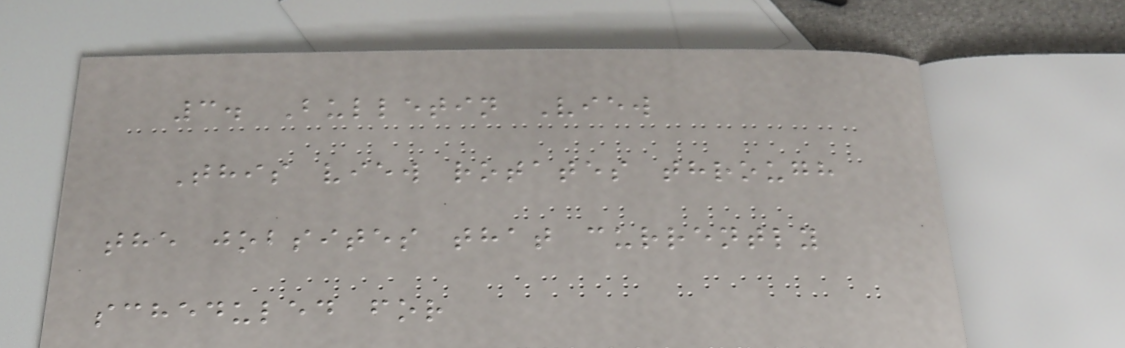3. Bulletin View
This view rotates through
the jobsites that currently
scheduled for
